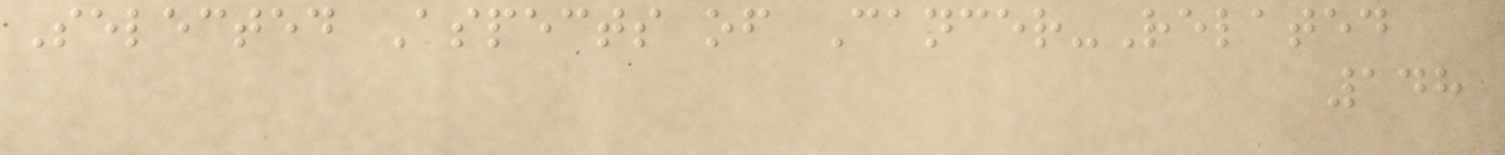Selected Aspects of Cancer-Related
148
